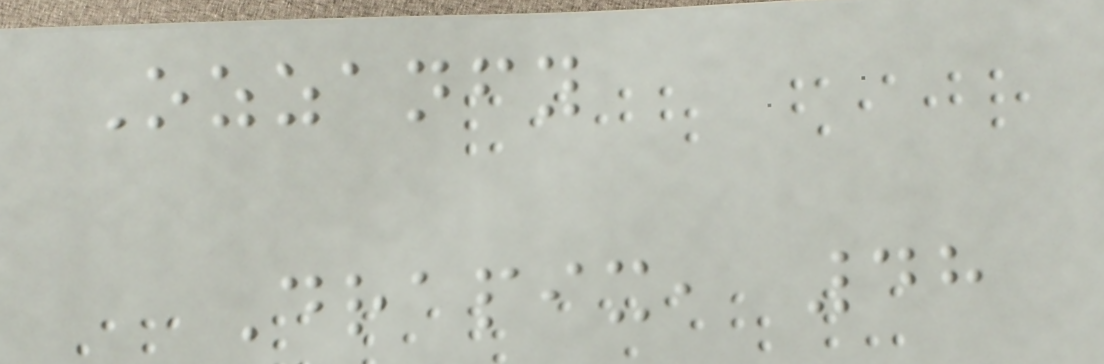Ozzanfy
Drapix, 48
